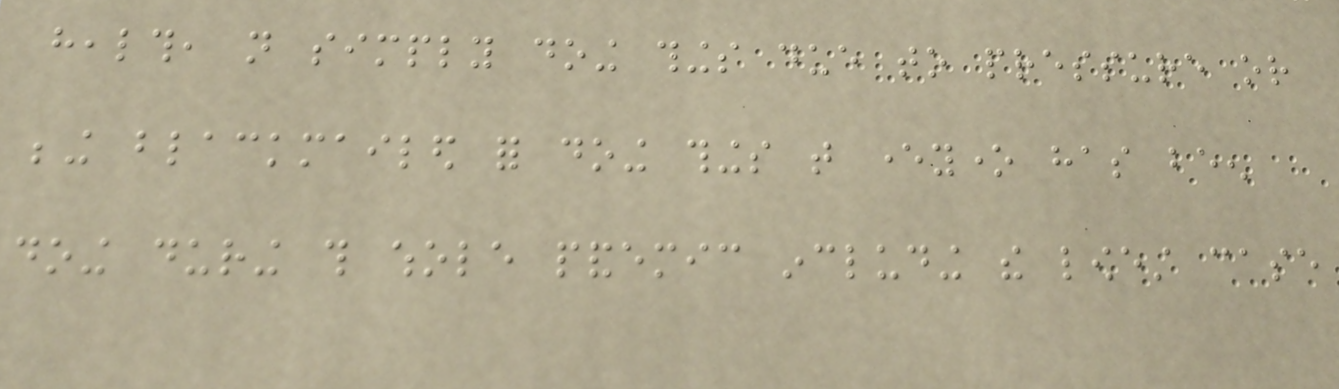health, not simply doing things due to pressure or
being blackmailed for doing things that everyone has been
doing during this whole pandemic including the lowest case
